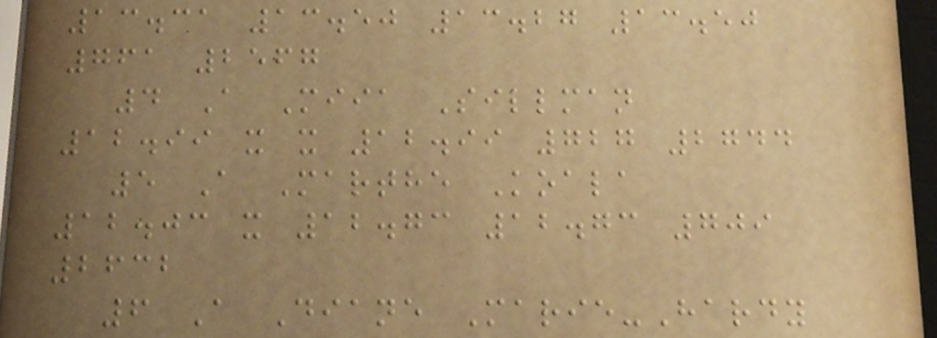13.31 13.50 13.27 13.50
761 2567
4 A Miia Sillman
12.99 x x 12.99 727 2744
5 A Marthe Koala
12.03 x 12.73 12.73 709
2632
6 A Diane Marie-Hardy
